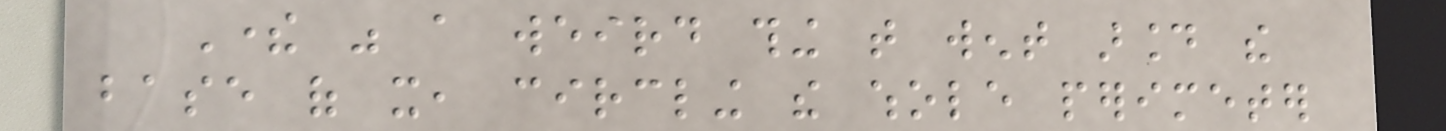There was a weird thing that went around the
base of it, circling the whole perimeter
